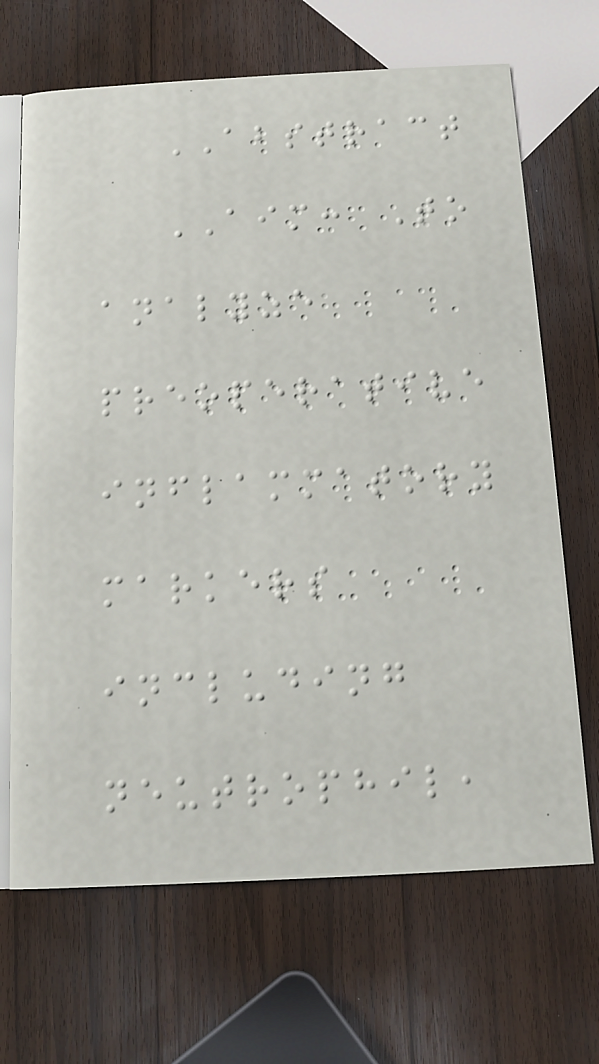ABSTRACT
AIM: To
analyze
preoperative
inflammatory
markers
including
neutrophil,
